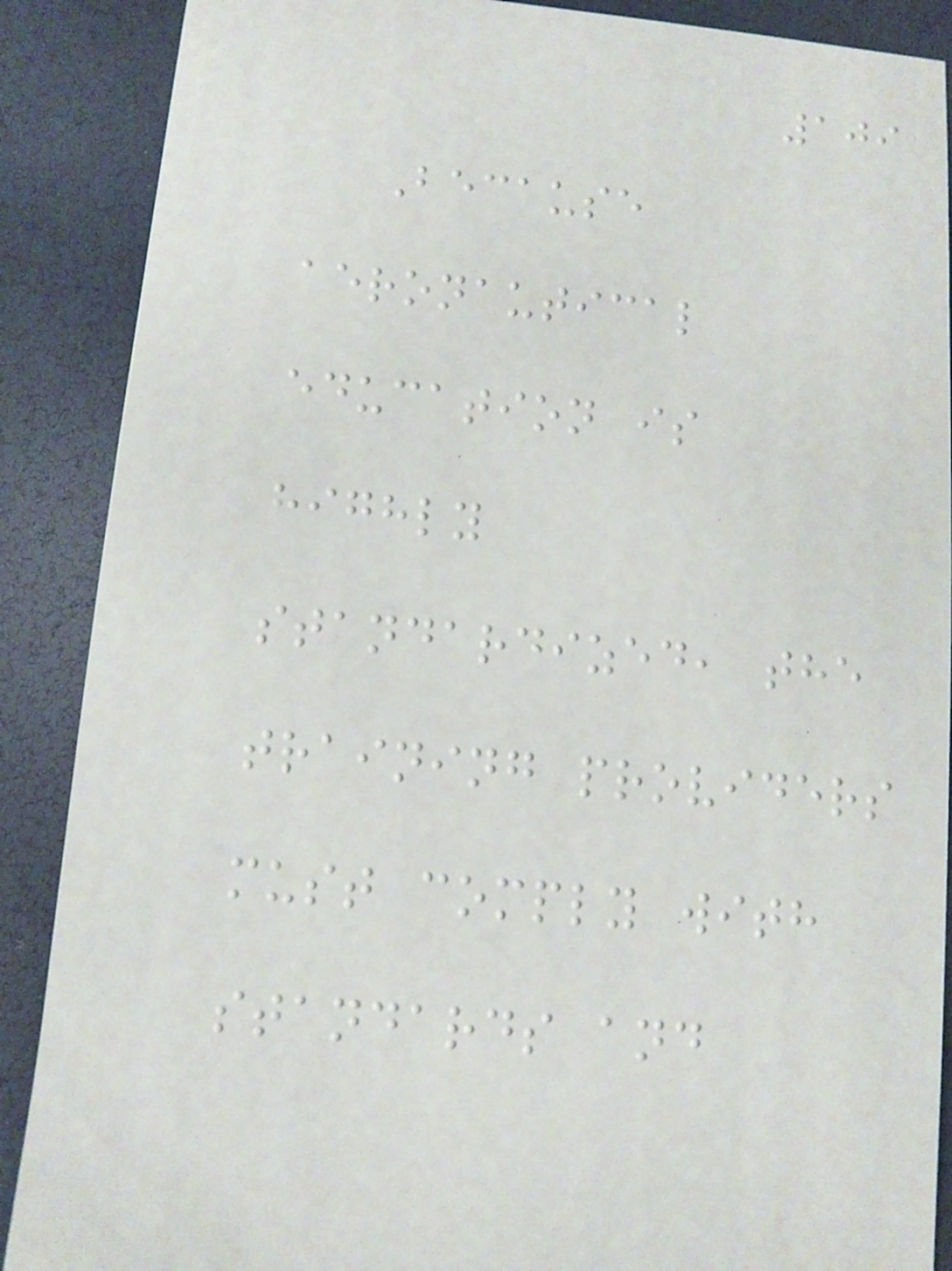109
Because
aeronautical
education is
highly
standardized, the
training providers
must comply with
standards and
